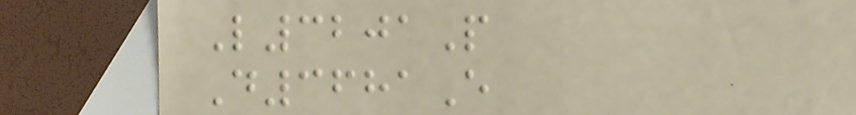L3201P
D3681E
